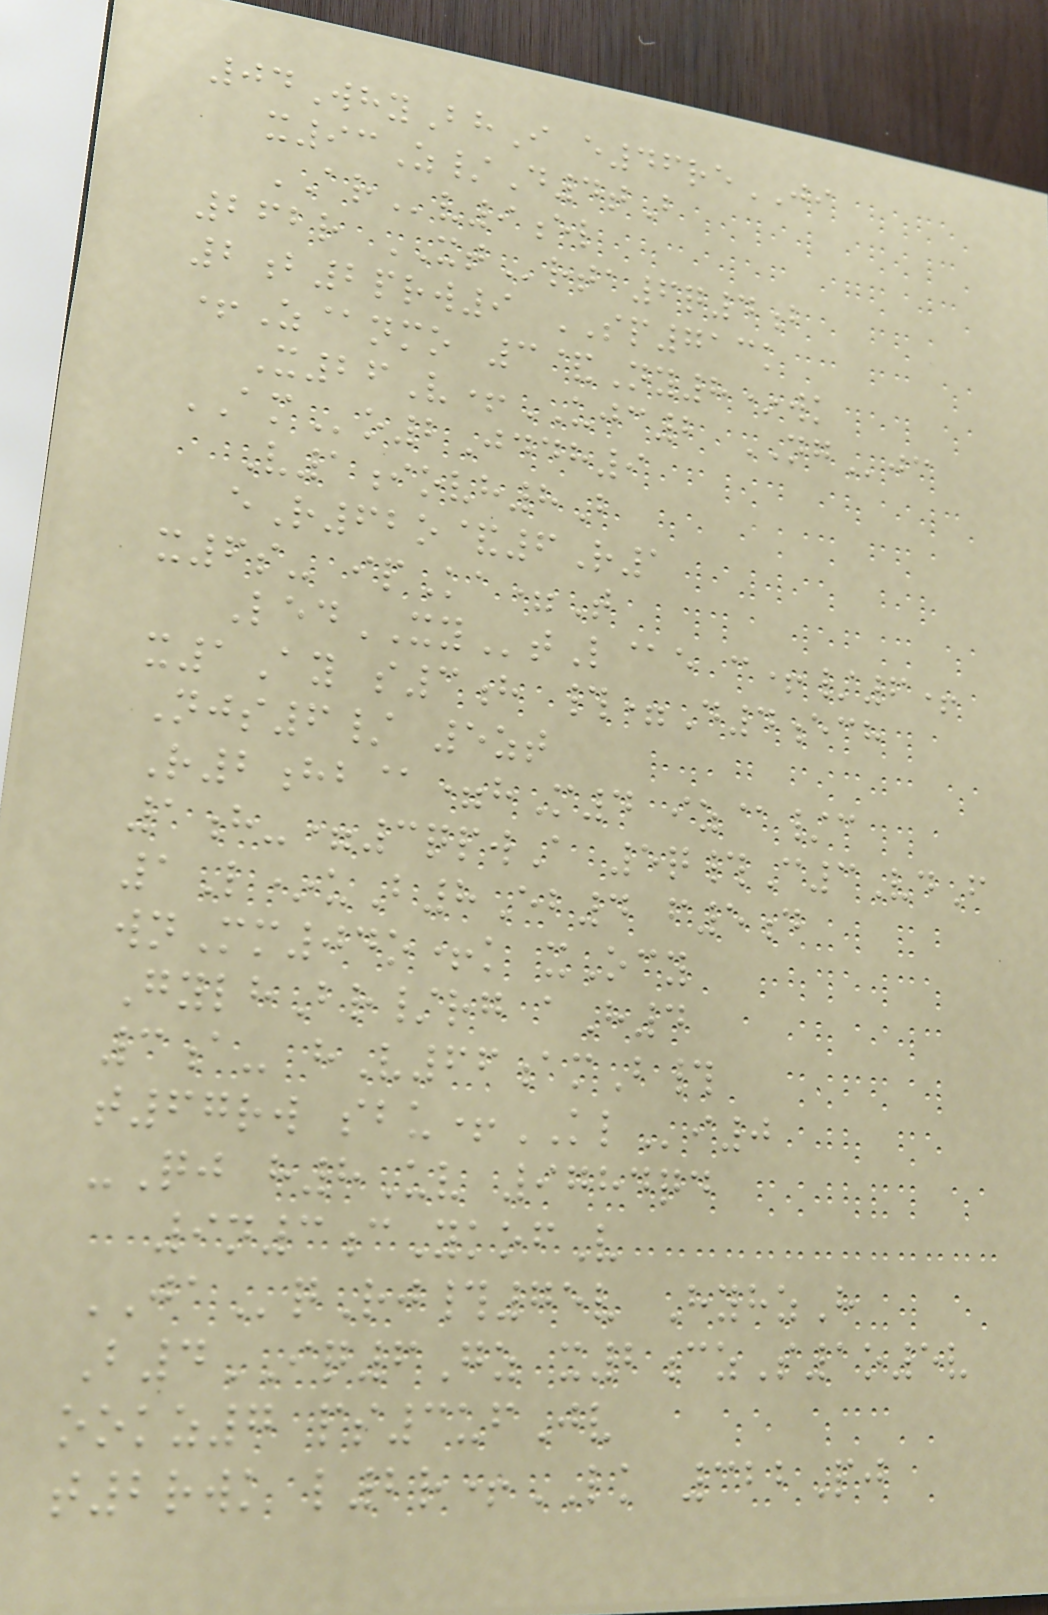04WhyBhI e46reJI
x93Z/D4tB
ARv9el
262r XTrta6q4b
2b2prw9 SP713k
+Z@nmo 3&Ny8*wk
X26V+UJC2 NGjc
AMo2Jddh9
V1iovh8B
eR62o&6R1
x6s- ipKa=T
LedXYtL@e c+/6+
x1Ay s3h #=D4ech
Njs6/ 5zt
R2hb@=hM4 iz@/c
1h-=3qpwA 5q#C3VdF
1L*uB8Eb4 f5d
wnMm04o+k xOcy
GylhBr/rg aH4
3a- hV66amB#
t67rw sbu+KLi0
-Qj h8Uv 9784qd
9n3cYkofV
JAqRj#75v HyhzH
B4IQ6Gz x2czS1o5v
ookz7 ps3ufJv
t2rwk l2r+LK 322Pj
